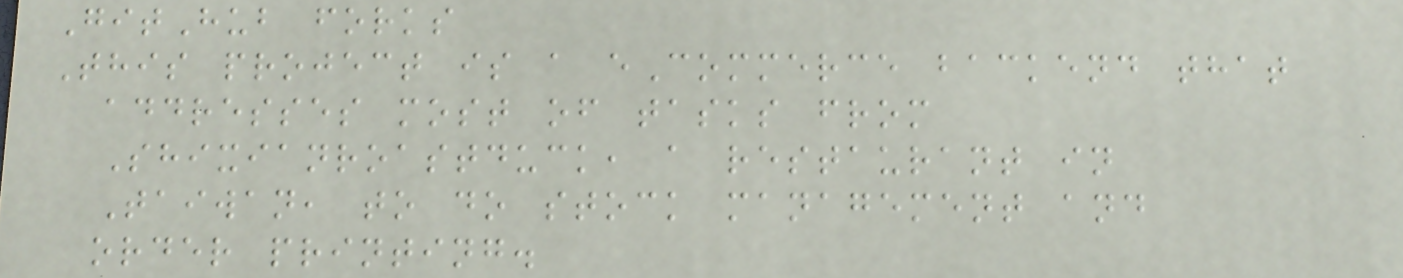GitHub forks
This project is a eCommerce backend that
addresses most of tasks from
Shixianroastduck, a restaurant in
Taiwan, to do stock management and
order printing.
